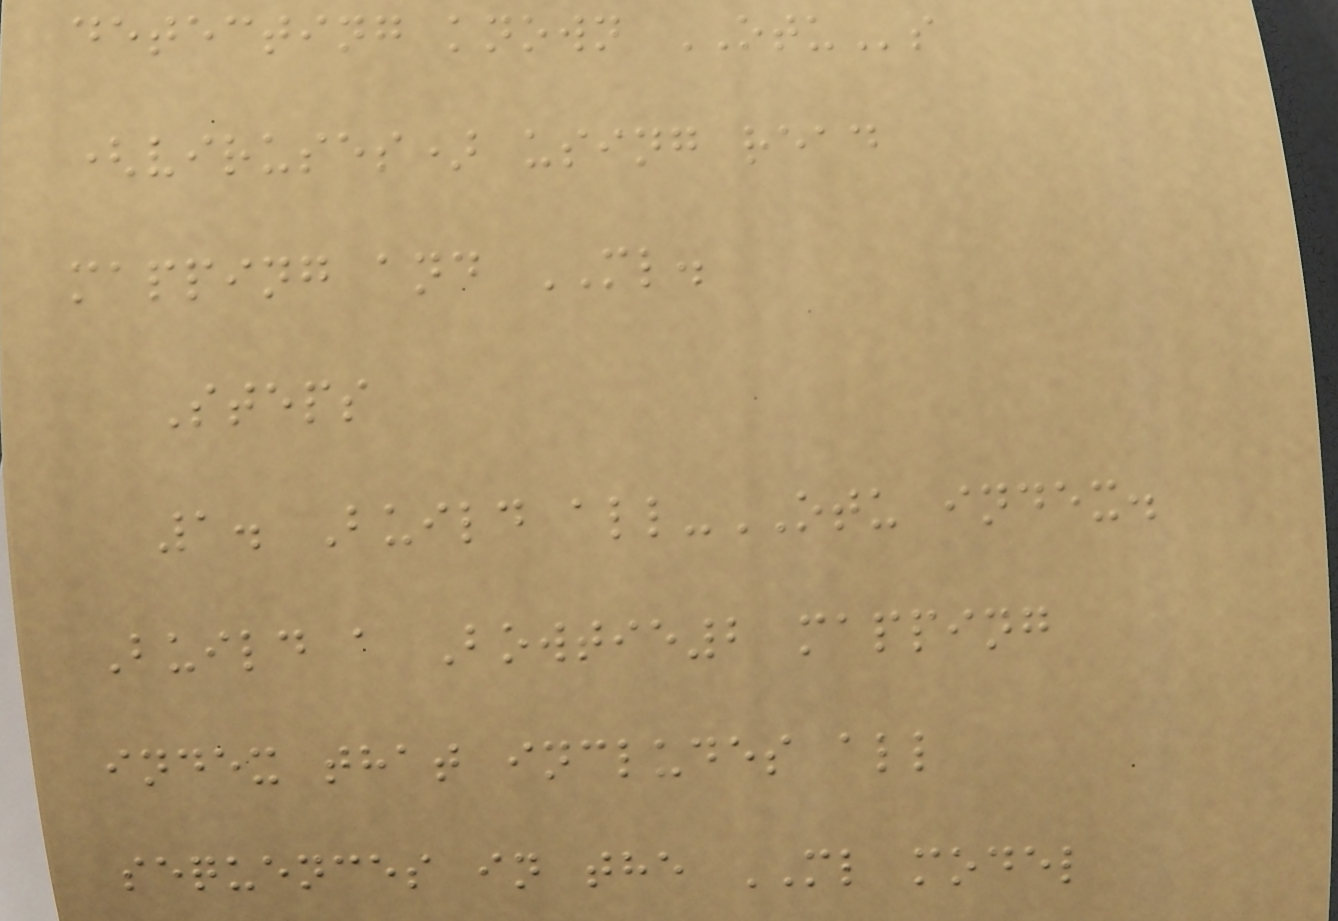detecting known OTUs
(viruses) using read
mapping and ML.
Steps
1. Build all-OTU index.
Build a Bowtie2 mapping
index that includes all
sequences in the ML model
